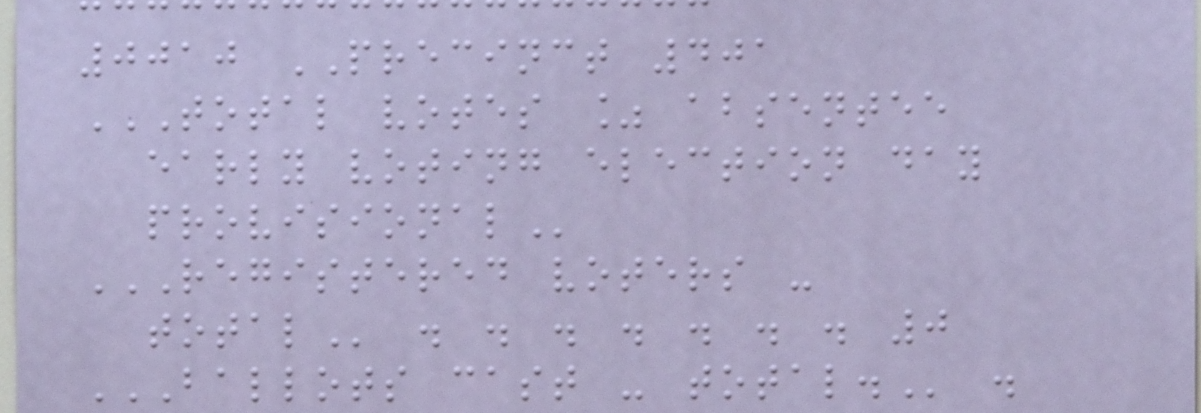0010 PRECINCT 401
TOTAL VOTES % ABSENTEE
EARLY VOTING ELECTION DAY
PROVISIONAL
REGISTERED VOTERS -
TOTAL . . . . . . . 0
BALLOTS CAST - TOTAL. .
